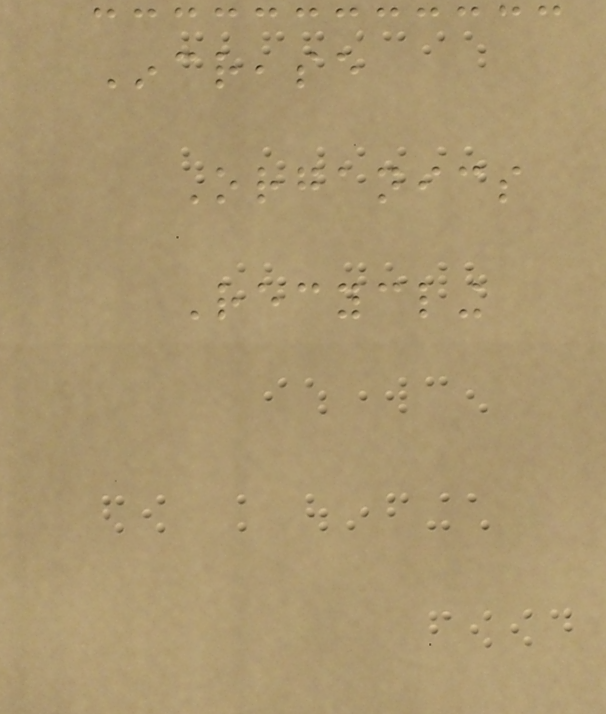Increase
Organics
Recycling
